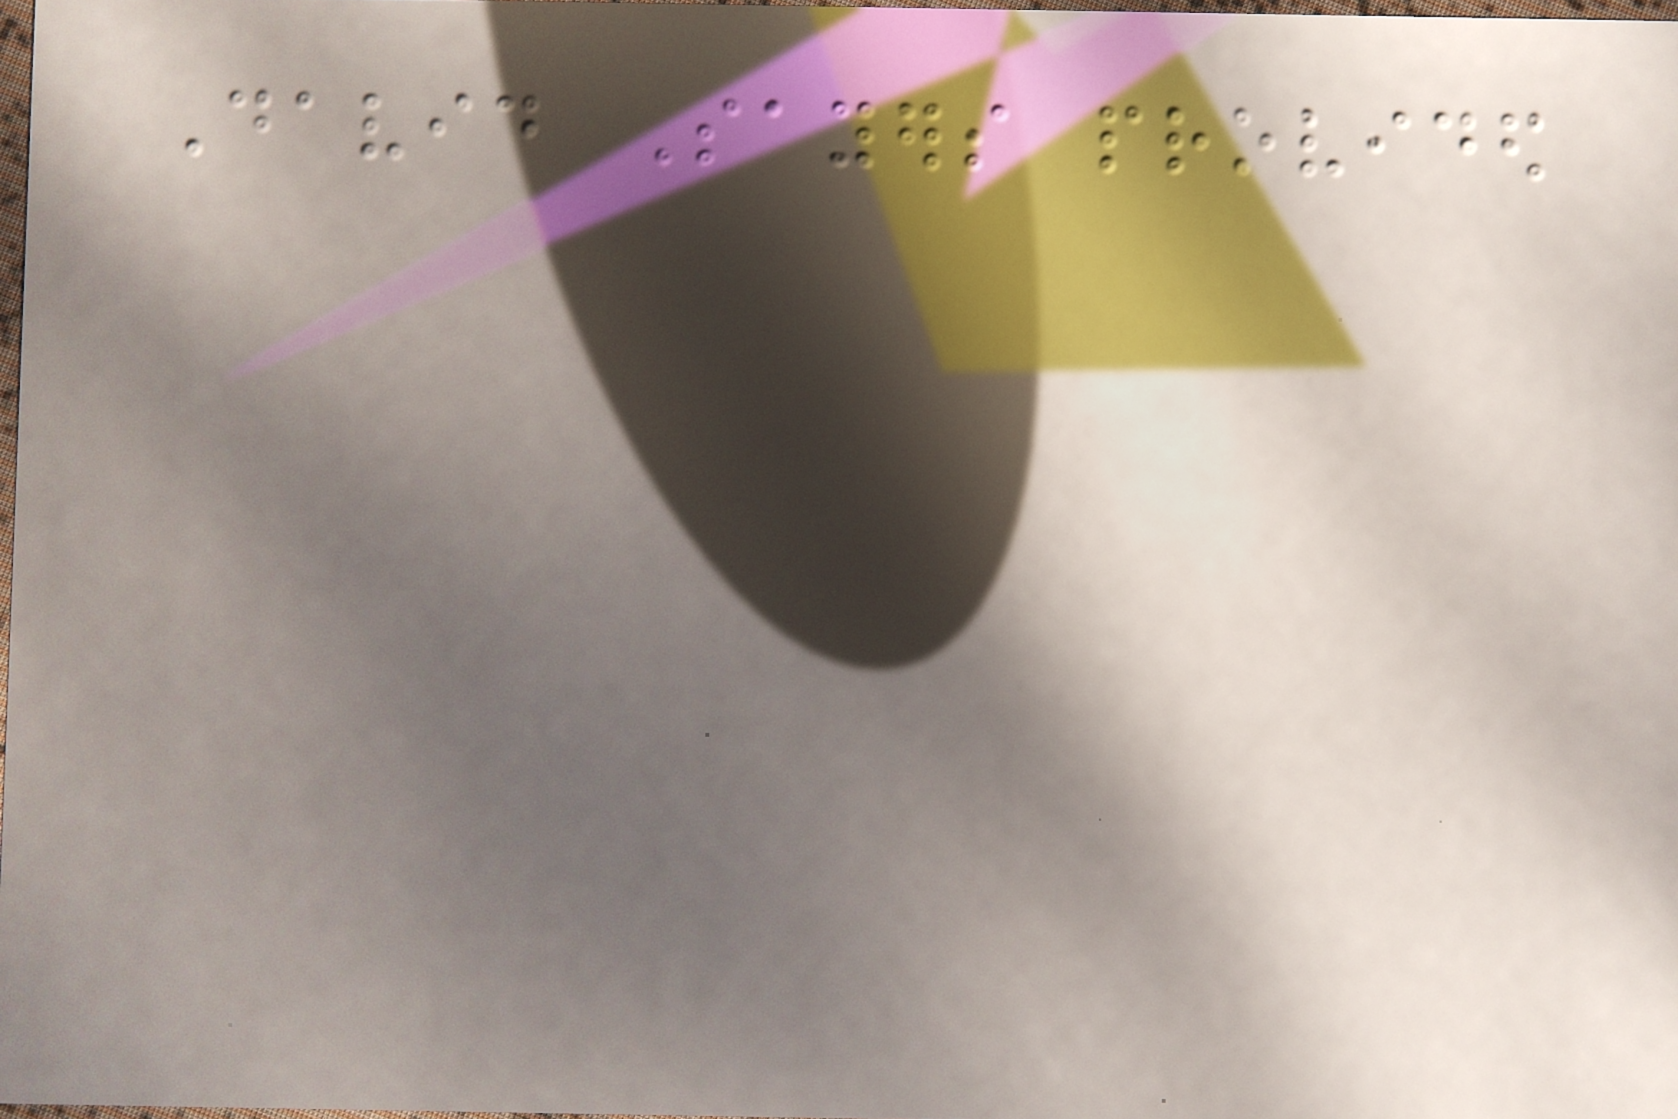David Sayers provided
